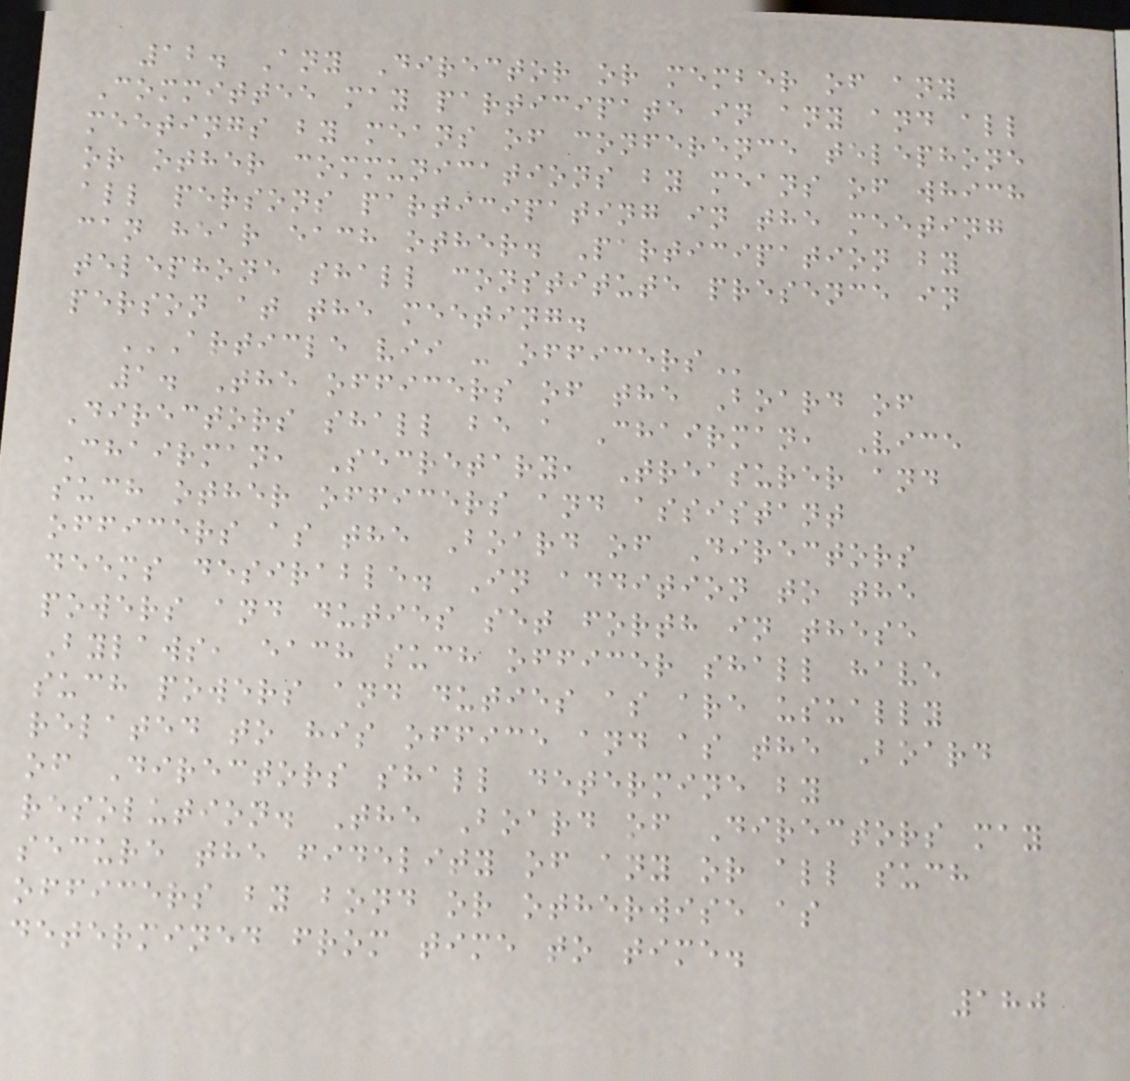12. Any Director or member of any
Committee may participate in any and all
meetings by means of conference telephone
or other communications by means of which
all persons participating in the meeting
can hear each other. Participation by
telephone shall constitute presence in
person at the meeting.
ARTICLE VII - OFFICERS
1. The officers of the Board of
Directors shall be a Chairman, Vice
Chairman, Secretary, Treasurer and
such other officers and assistant
officers as the Board of Directors
deems desirable. In addition to the
powers and duties set forth in these
Bylaws, each such officer shall have
such powers and duties as are usually
related to his office and as the Board
of Directors shall determine by
resolution. The Board of Directors may
secure the fidelity of any or all such
officers by bond or otherwise as
determined from time to time.
180
